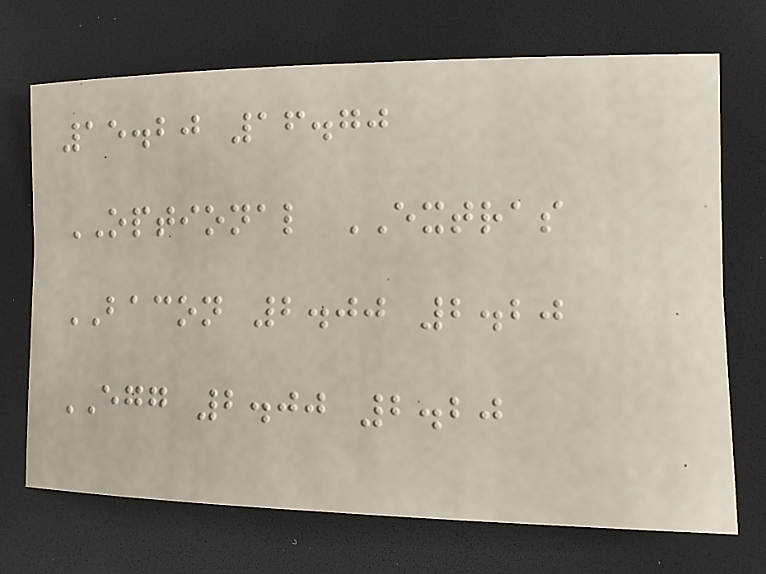15.20 16.70
OPTIONAL EXTRAS
BACON 2.00 2.20
EGG 2.00 2.20
